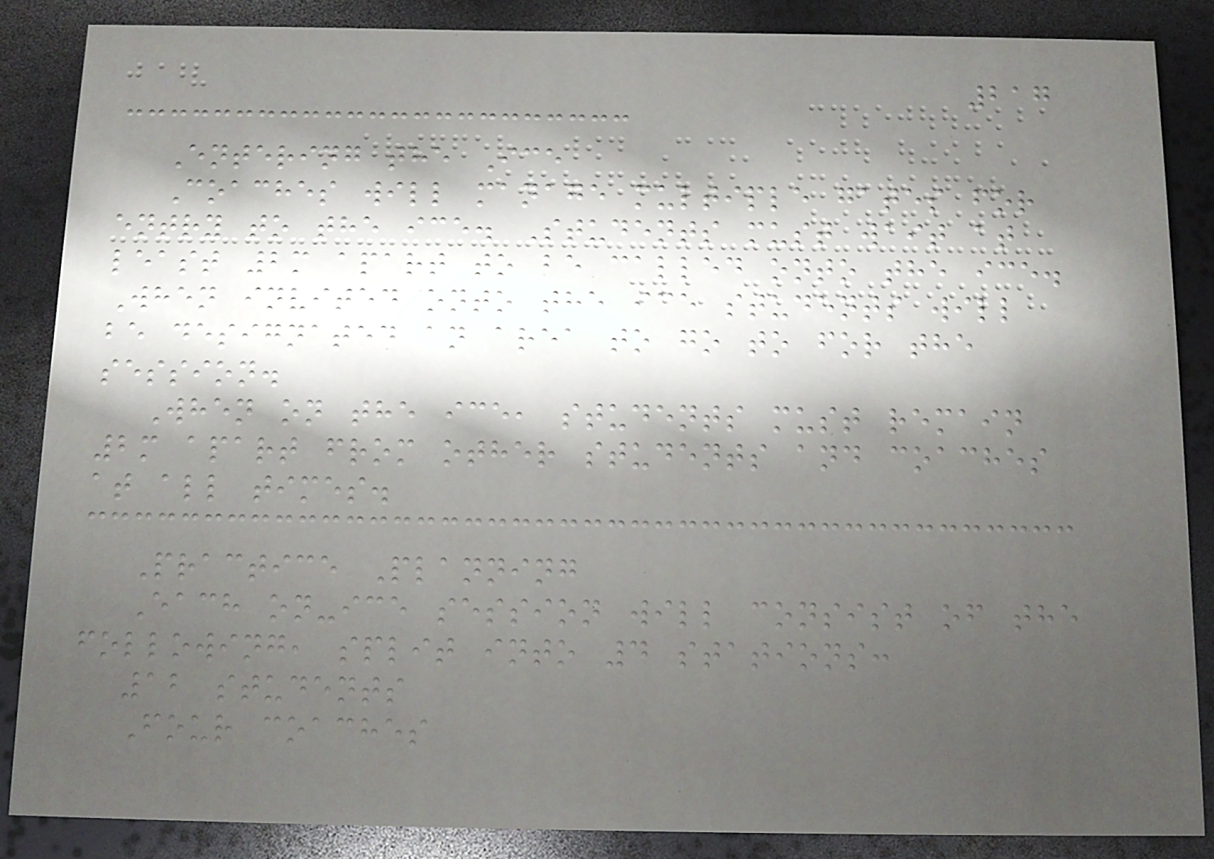217
Entering the Ice
Coaches will manage multiple gates for
entry to the ice. Students must wait at
least 2m apart to be called onto the ice.
When invited onto the ice students will
be designated an area to go to for the
session.
When on the ice, students must remain
2m apart from other students and coaches
at all times.
Practice Planning
Each on-ice session will consist of the
following, split into 4 stations:
12 students
Four coaches
